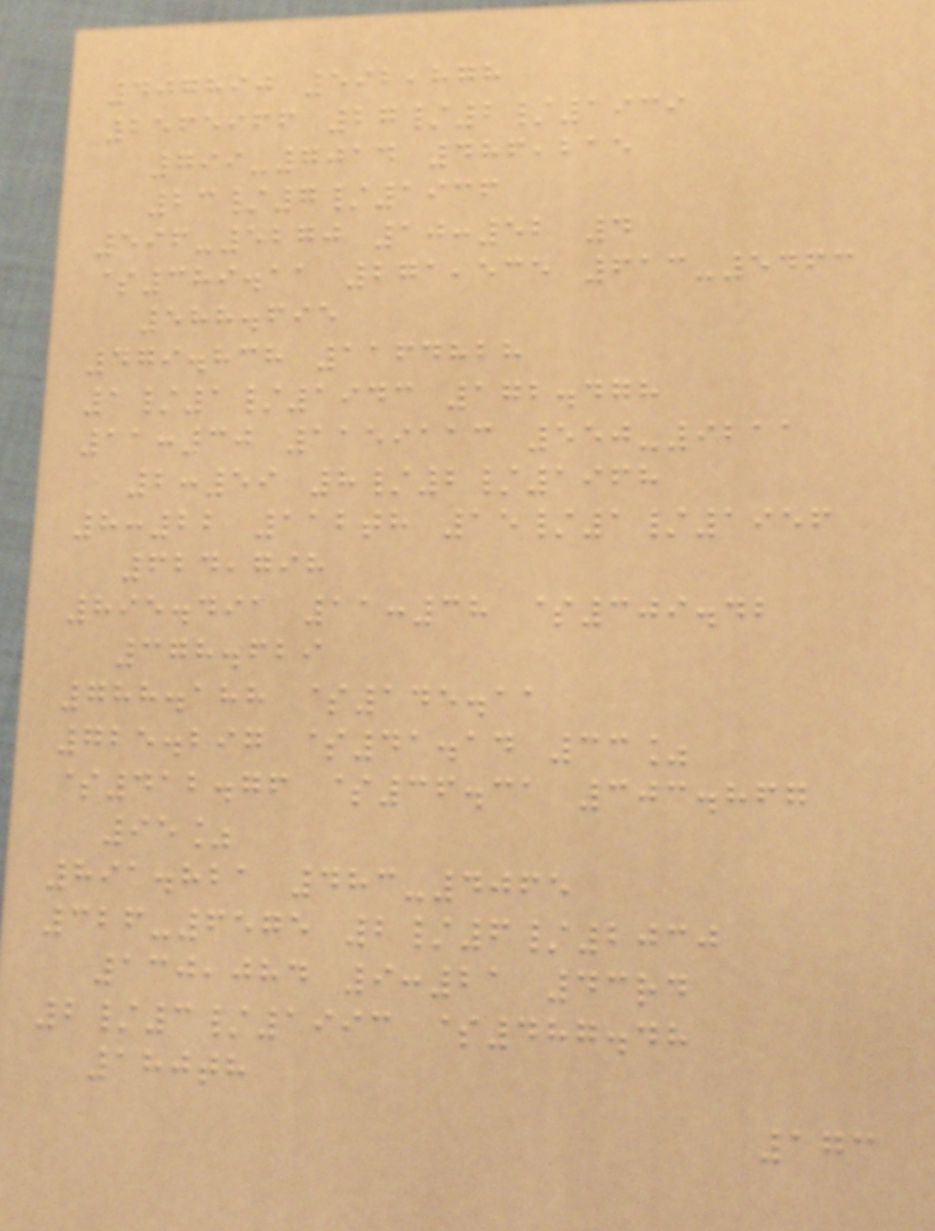407890 592,878
2565966 27/2/1939
799-7014 486,215
23/7/1936
596-5270 10:52 4
$389.11 271,535 613-5463
588.695
479.838 1164828
1/1/1943 172.478
11:30 1159113 550-9211
2:59 8/2/1968
8:22 112th 15/1/1956
624,798
895.491 11:38 $309.42
378.629
788.188 $145.11
725.297 $41.14 33%
$412.76 $36.31 303.867
95%
891.821 483-4065
326-6575 2/6/2030
130,084 9:21 43rd
2/3/1993 $487.48
180th
173
